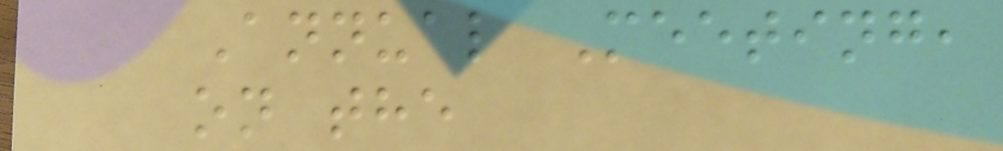Annual Meeting,
on the
